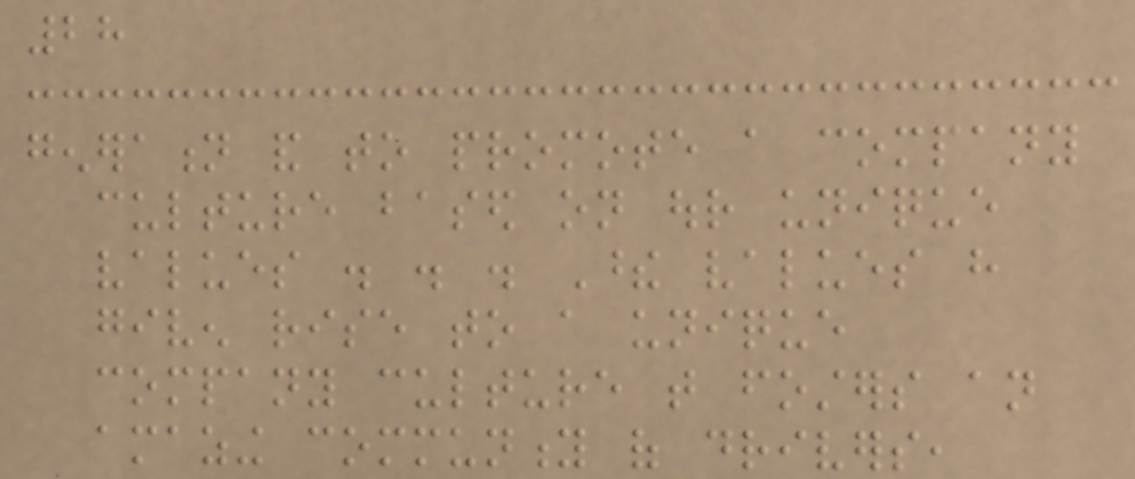28
generation and to promote a company
culture based on our unique
values . . . These values have
given rise to a unique
company culture that fosters an
amazing community of drivers,
